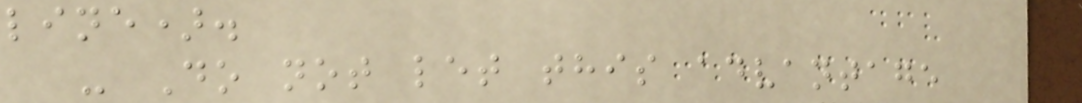line).
- Do not let this advantage
